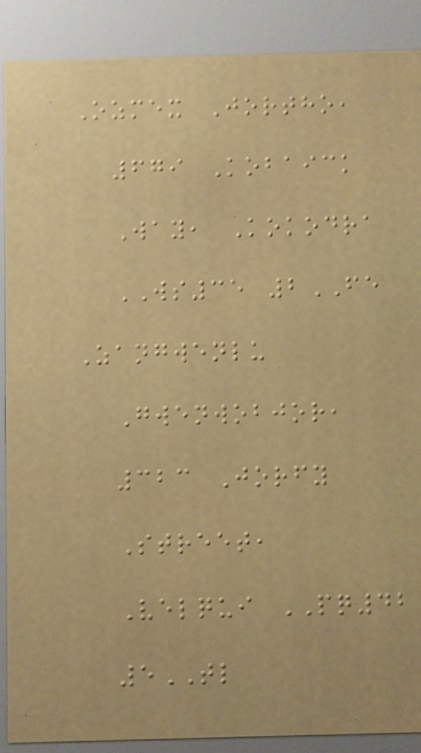Ozmex Jortho,
679 Kobaick
Way, Kokodra
WS35 2FE
Zangwenlu
Gwenwobjor,
323 Jorfy
Street,
Velqui PQ42
5TL
